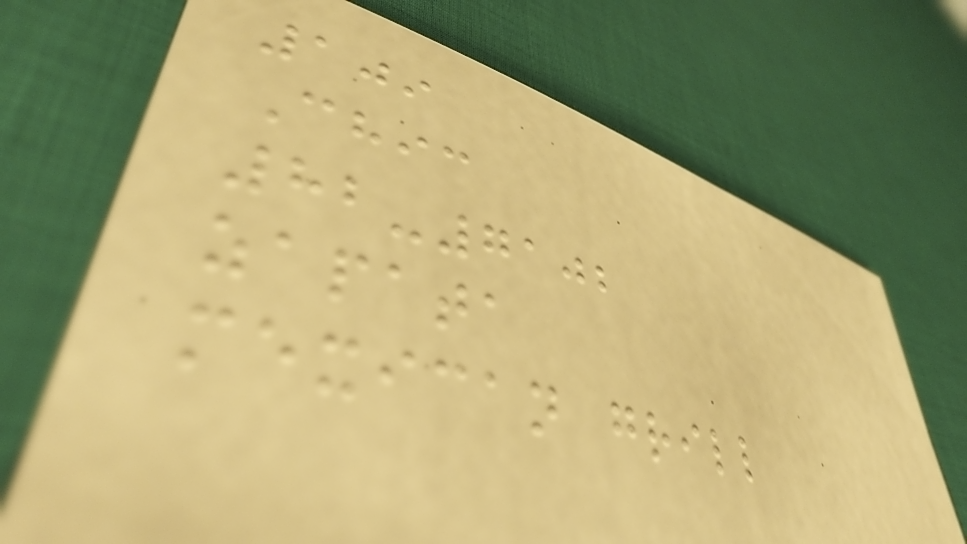109
Chic
82-7102
zapata
mexican grill
